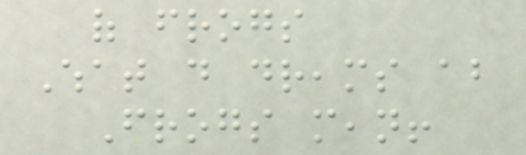of frogs
What do dreams about
Frogs mean!
